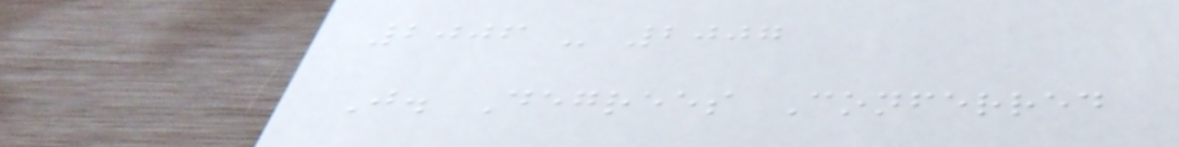2006 - 2007
J. Degrees Conferred
